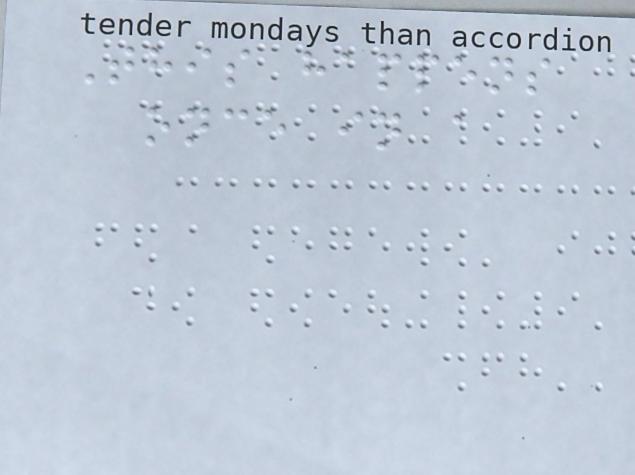This happens
once in a
